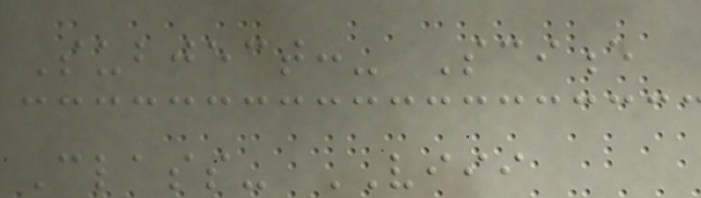Subject:- Science
Class- VIII
